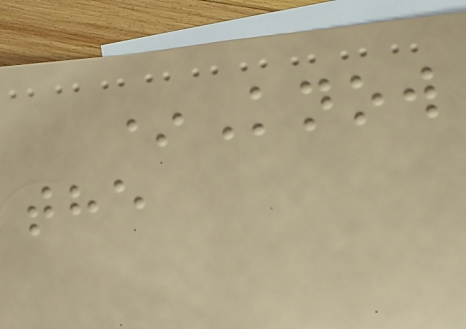*Know
the
